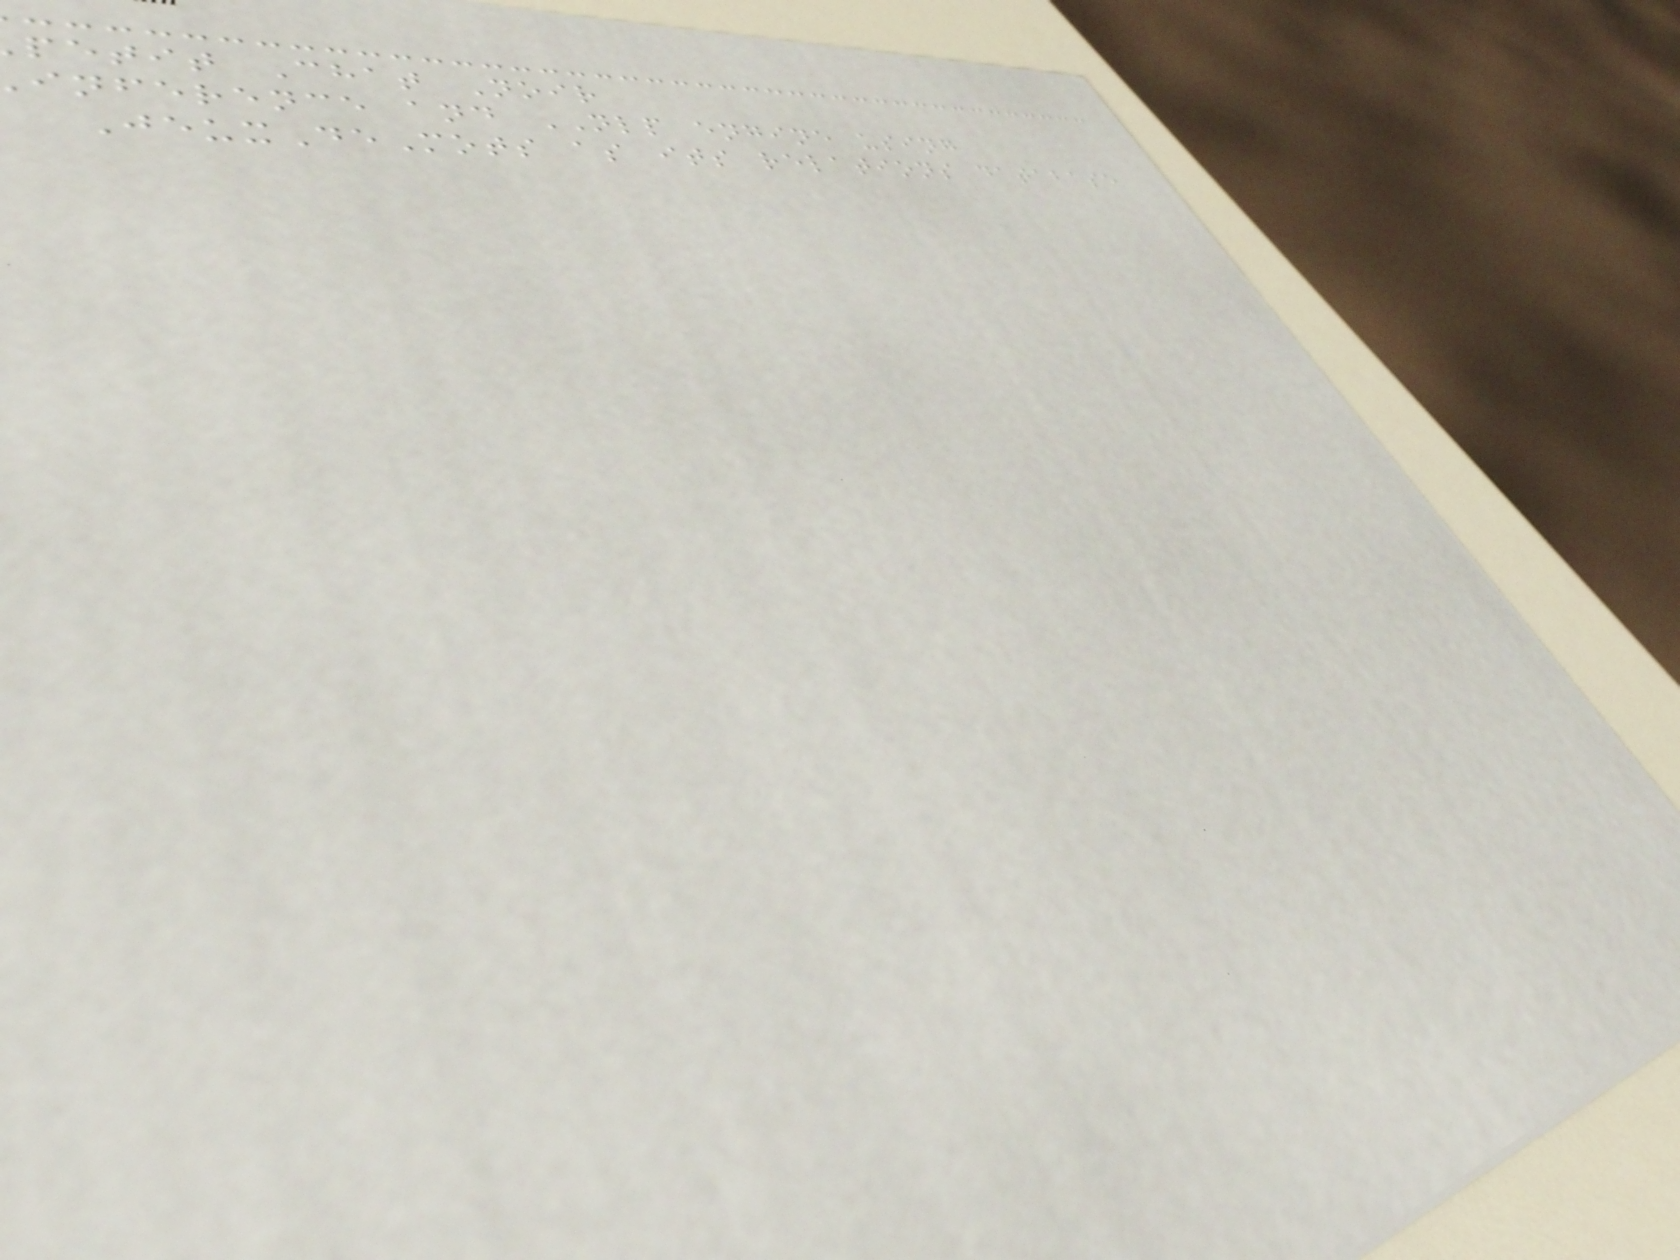petit Chat Noir
inference and NLP engine using
JeuxDeMots as its relations database
